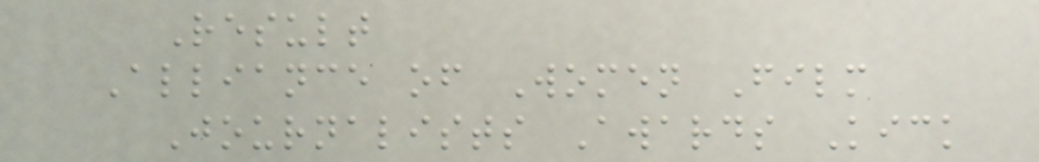Result
Alliance of Women Film
Journalists Awards Kick
